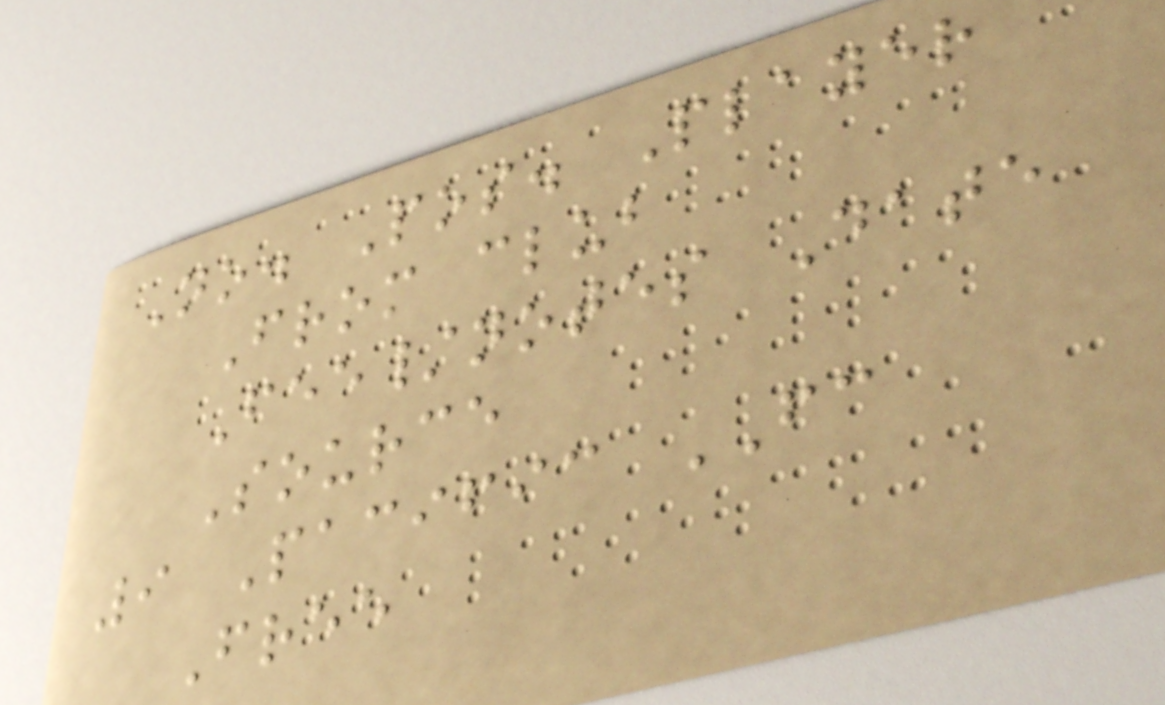No. Pos. Player
From club
Fee/notes Date
Source
9 Pacific FC
Free
